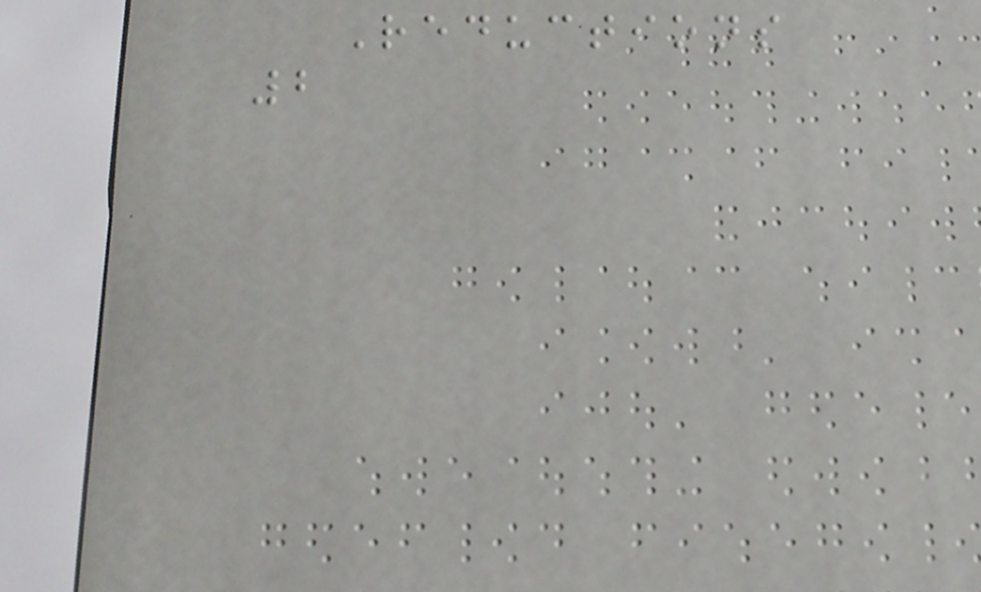Reductions
2
